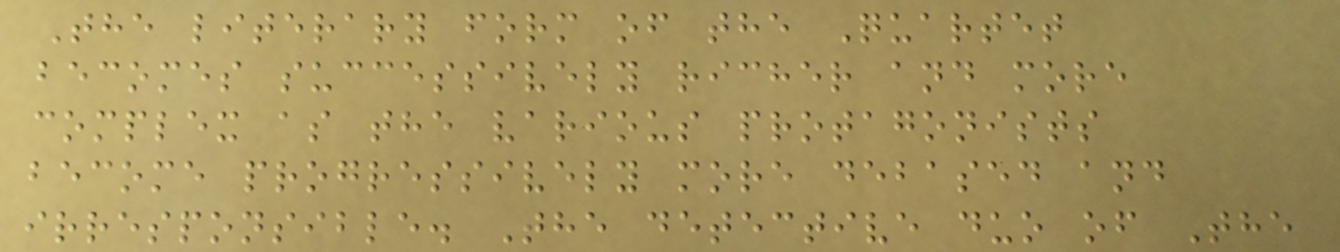The literary form of the Quartet
becomes successively richer and more
complex as the various protagonists
become progressively more debased and
irresponsible. The detective duo of The
